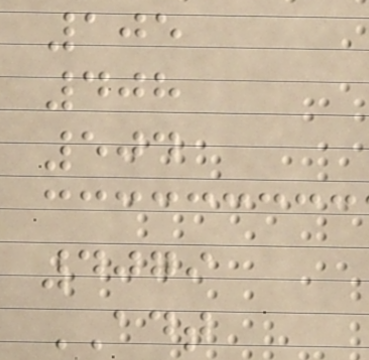105
408
504
4079
ADT
